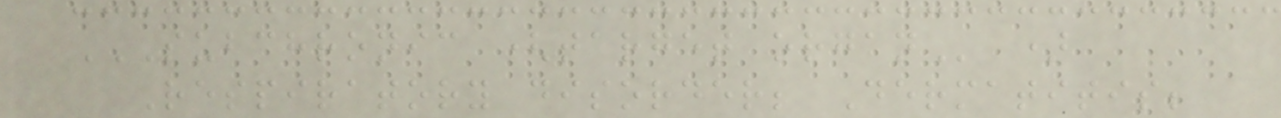SUBCHRONIC (TARGET ORGAN )
Respiratory disorder; Dermatitis;
